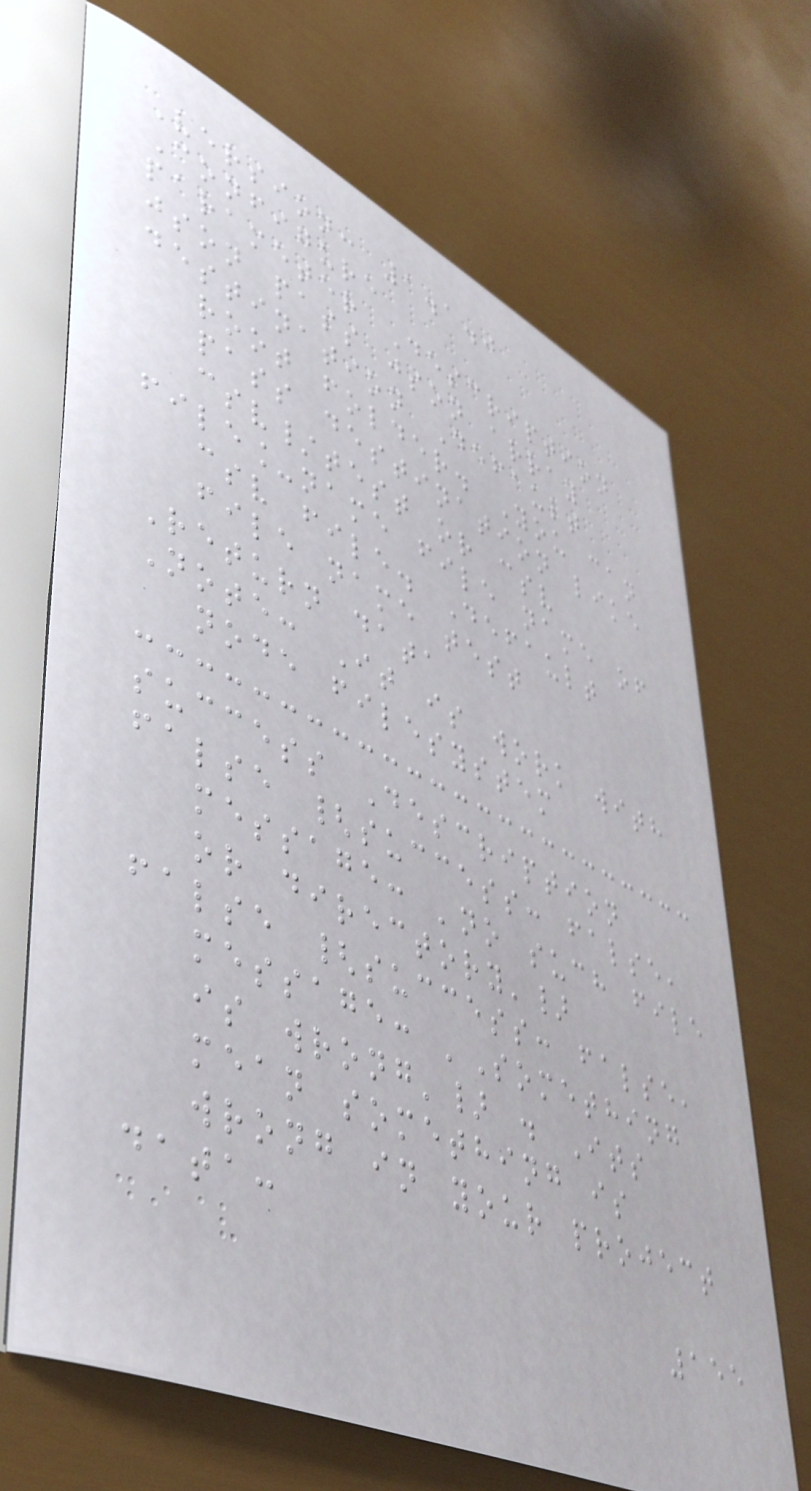Version: 1.1.0
Configure
parameter Description
json pass json array
destination Default
root folder. You can
pass destination like
csv/test or csv
file_name file name of
csv file. Default
file name test
Return data
Note: It is work with
node filesystem
success Description
false {success: false,
message: 'no such file
or directory'}
false {success: false,
message: 'Something
is wrong'} . Its
mean something is
wrong in your project
data:
155
